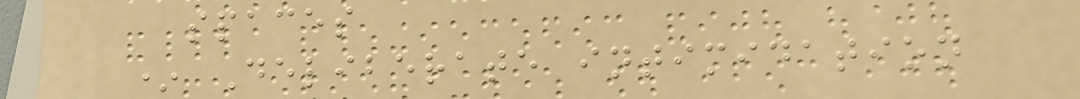spaces
* Deliberate intimidation
